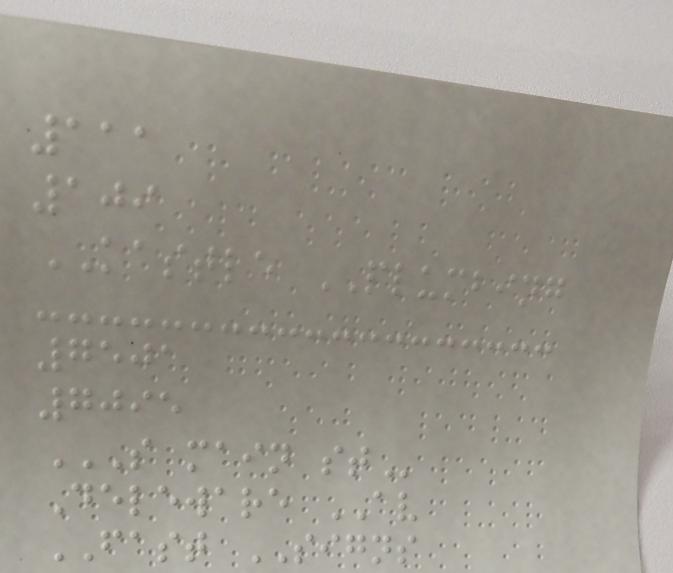111
109
KASTLE PLUMBING
7501
7095
S MAIN ST
Deleware AV
FAST SIGNS
